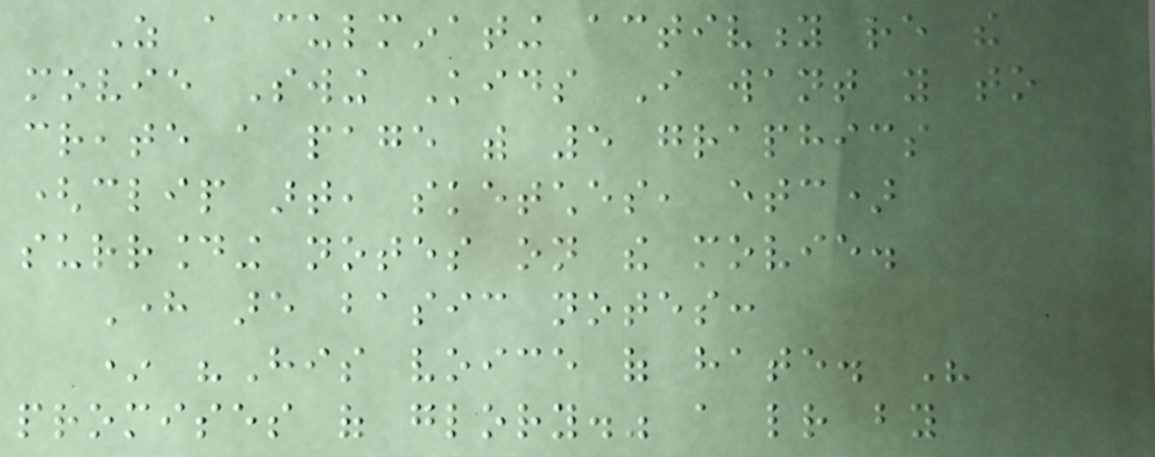As a culminating activity re the
movie Swing Kids I want you to
create a page with 5 graphics
(clip art, sketches, etc)
surrounding notes on the movie.
Here are basic notes:
* "His voice of hate. His
promises of glory." a letter by
